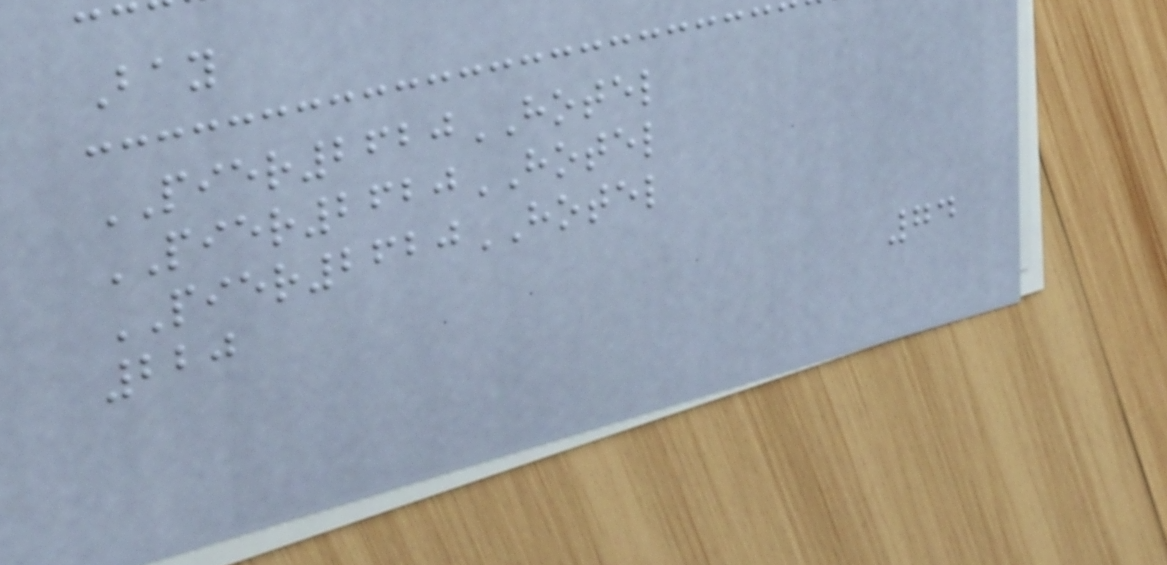Bay
PIER2620HOTEL
PIER2620HOTEL
PIER2620HOTEL
220
74
